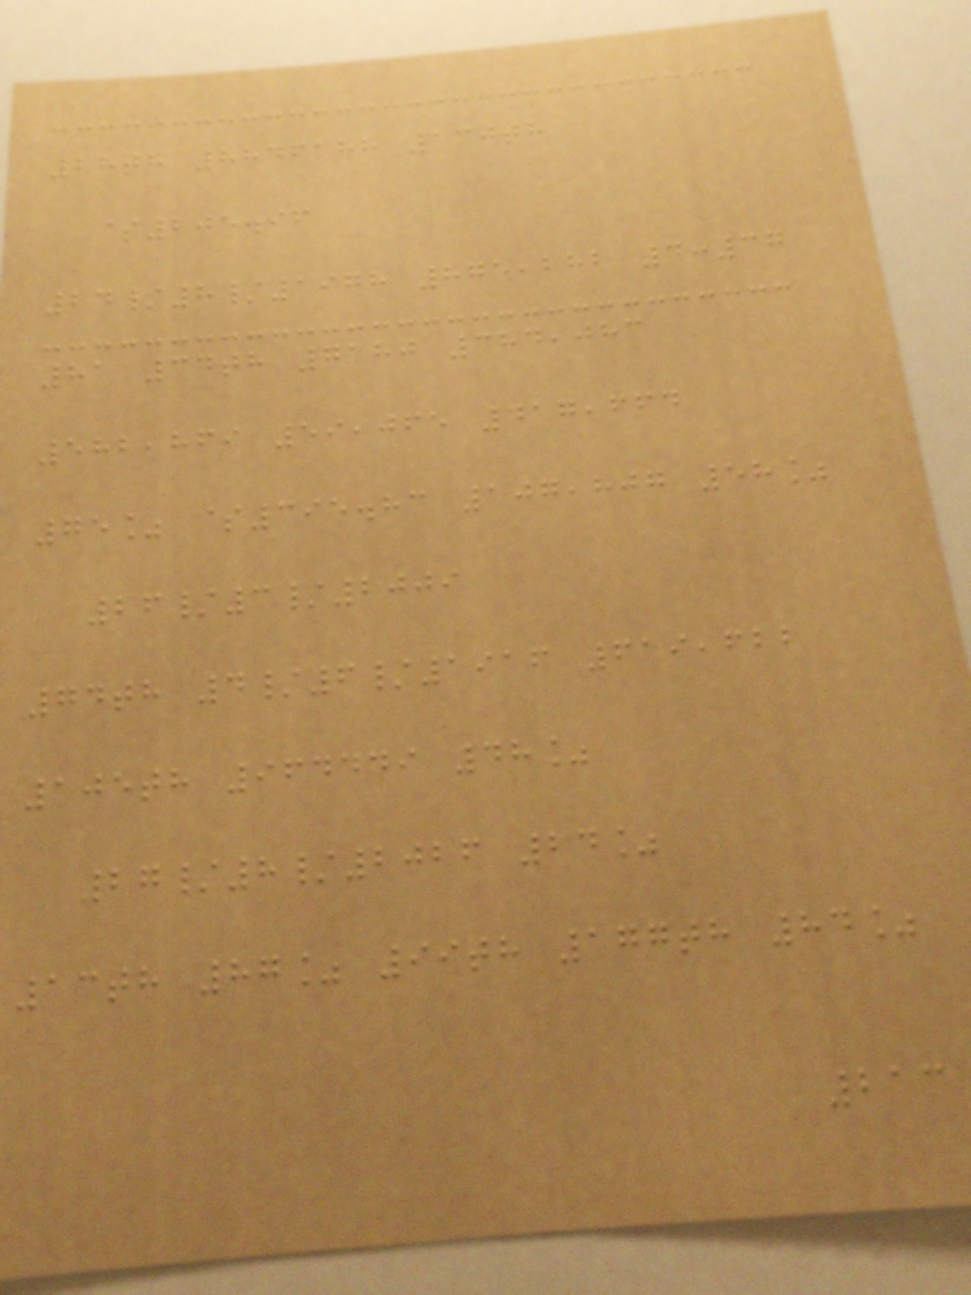28th 8846188 130th
$205.96
24/8/1978 875,282 4:37
81 34th 7180 384,083
582,869 59,065 417,664
75% $395.83 107,807 58%
26/3/2009
74th 4/6/1916 619,622
105th 964449 48%
27/8/2026 24%
13th 87% 99th 177th 84%
213
